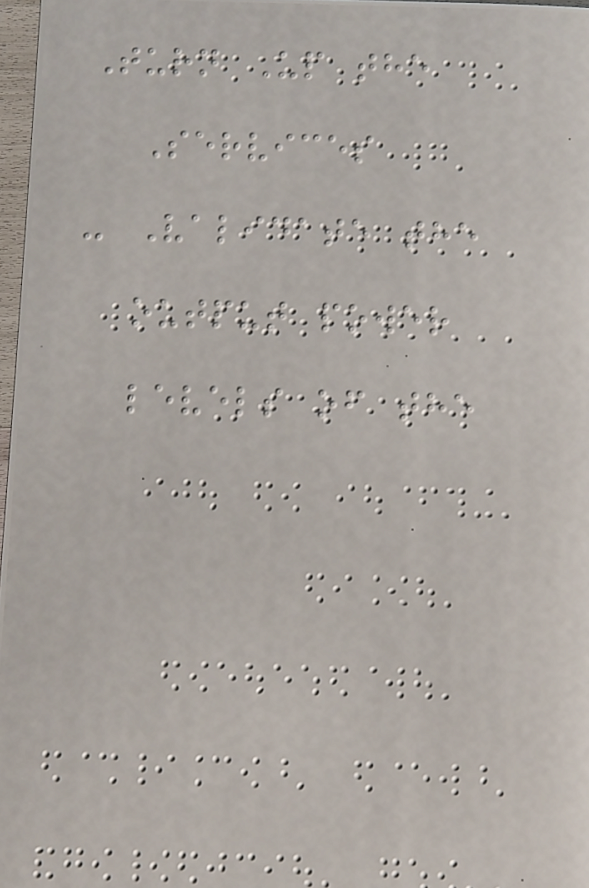Turn Up the
Services
- Validate the
output power
levels of the
